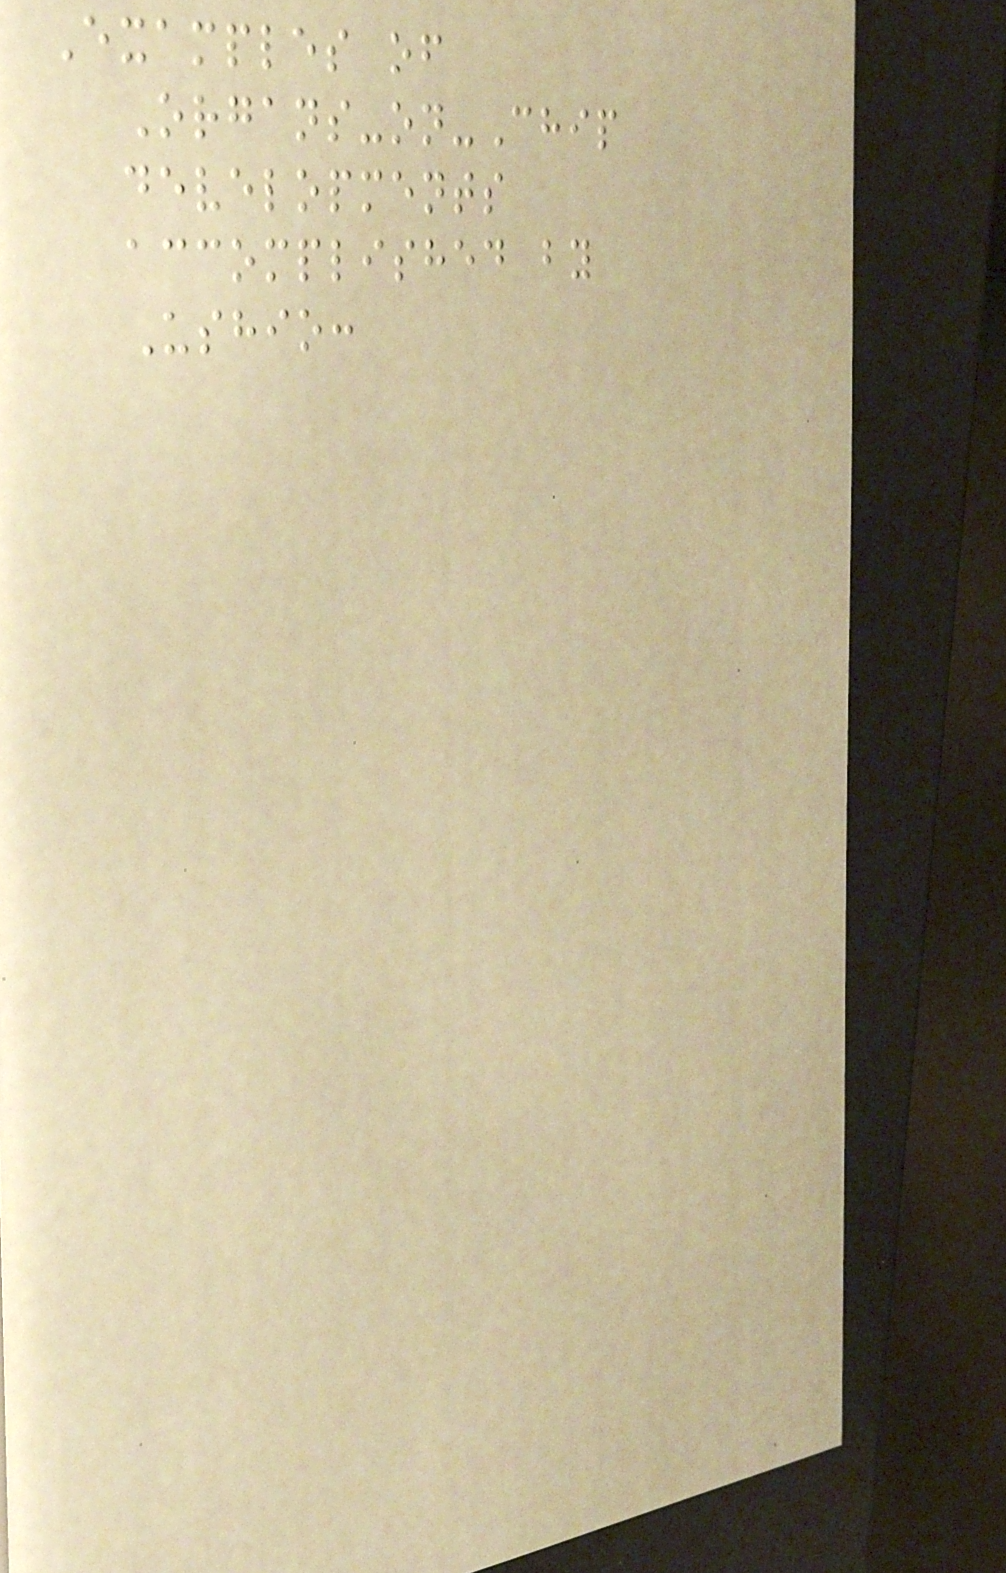Examples of
Organs-on-Chip
developments
accomplished by
Ushio:
